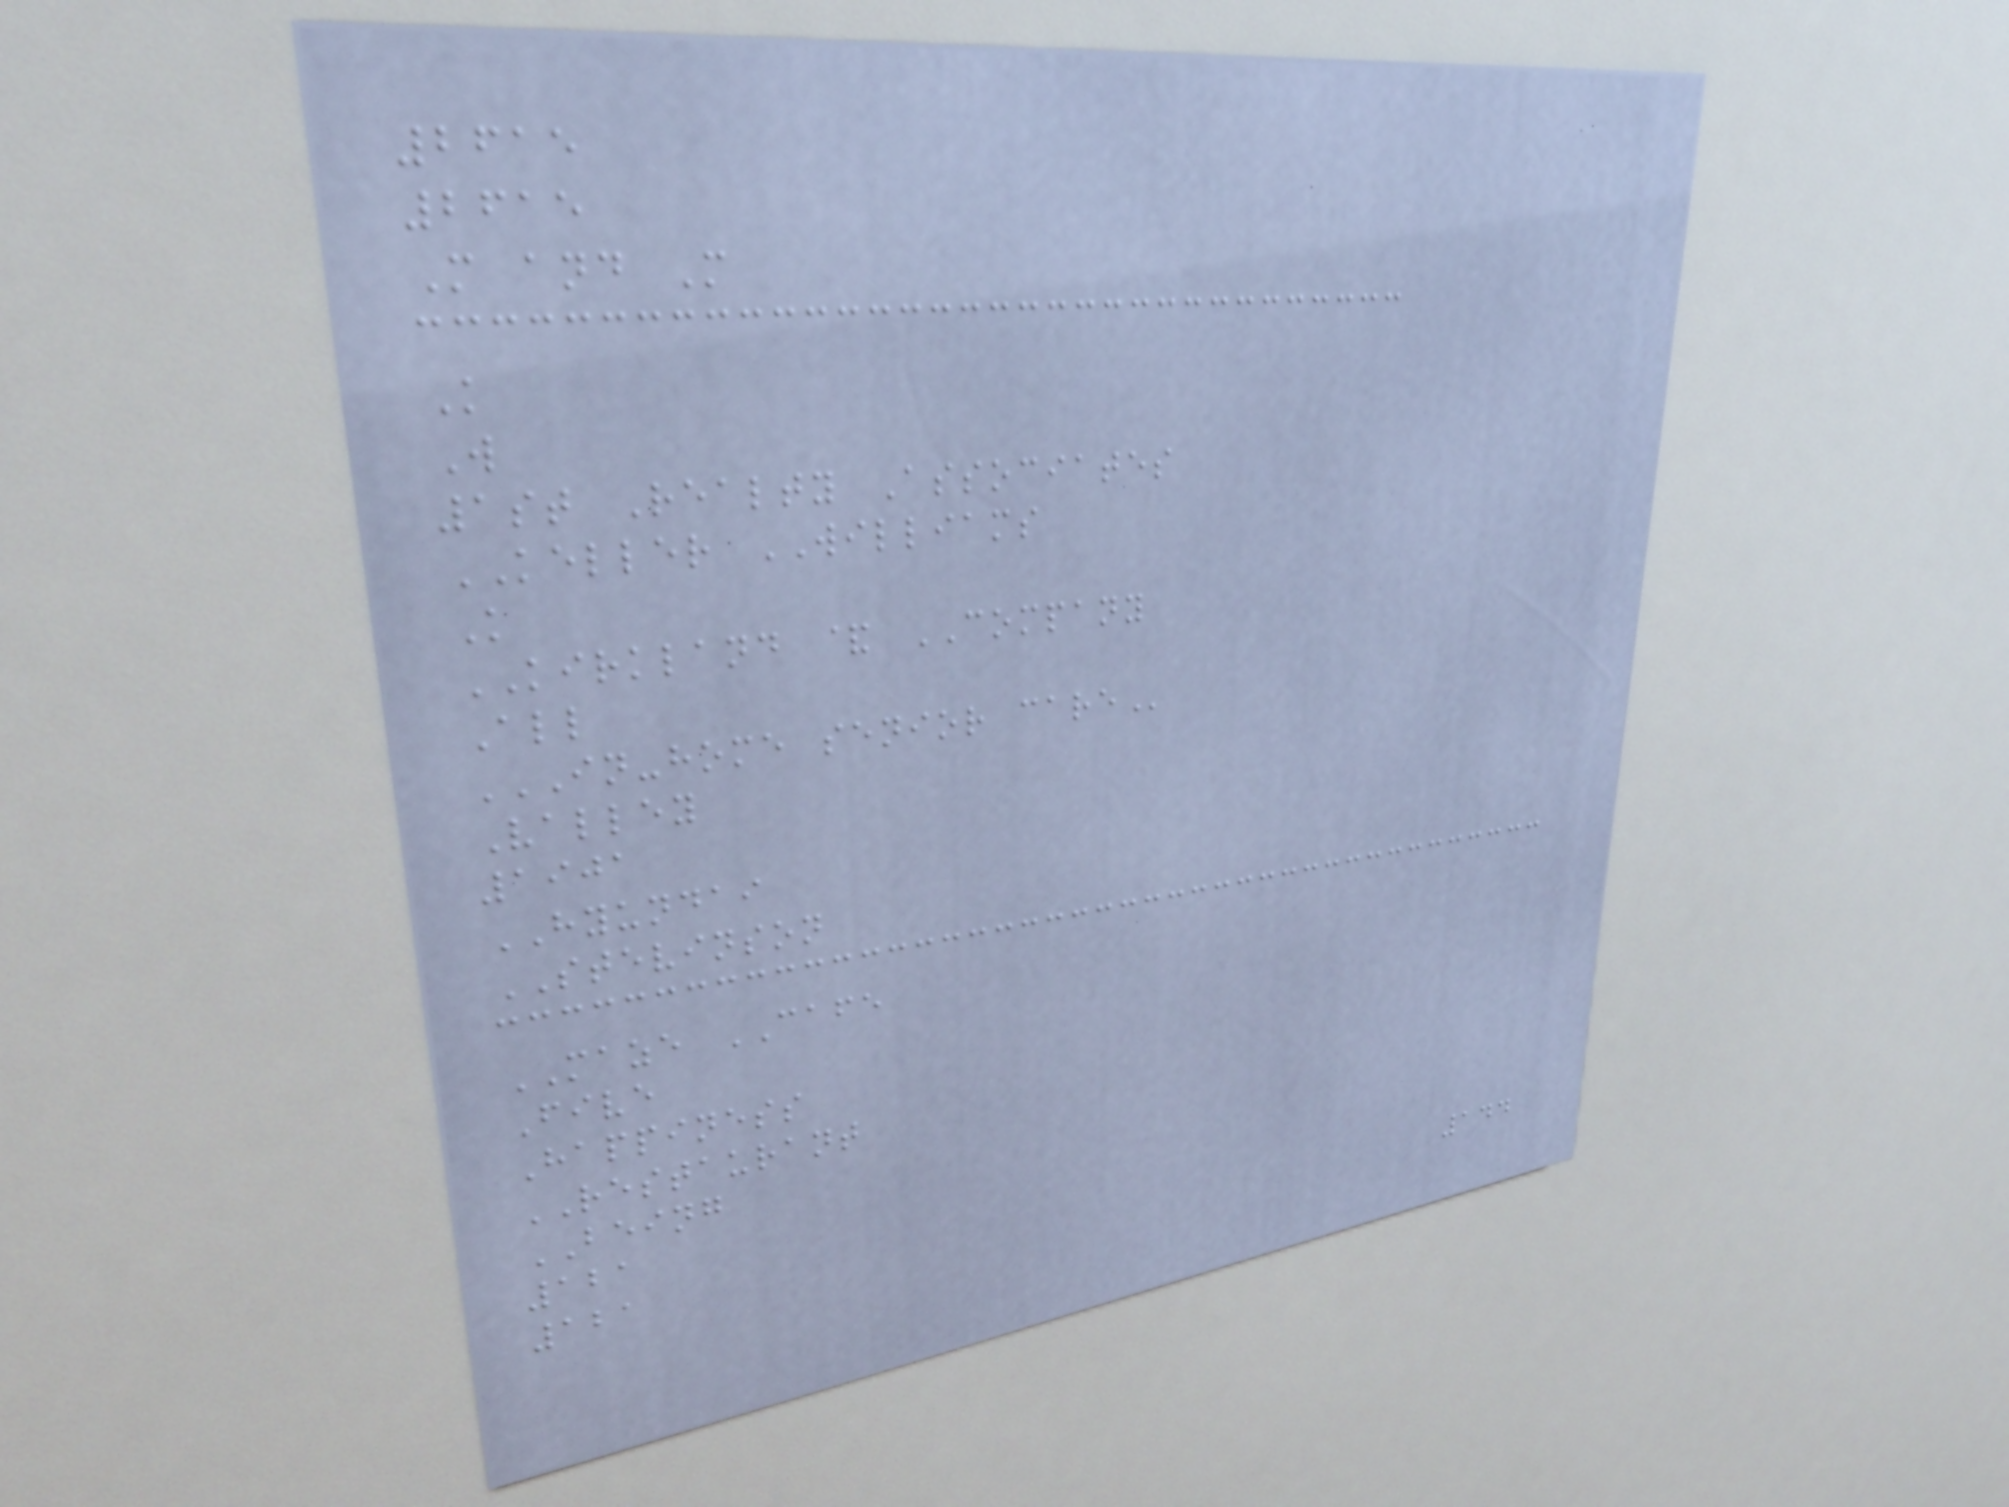2615
2615
M and M
K
W
1st Realty Associates
KELLER WILLIAMS
K
KIRKLAND & COMPANY
All
IN-HOME SENIOR CARE
Valley
1901
HYUNDAI
STEVINSON
MAZE CAFE
Five
Happiness
RESTAURANT
BEING
121
121
144
